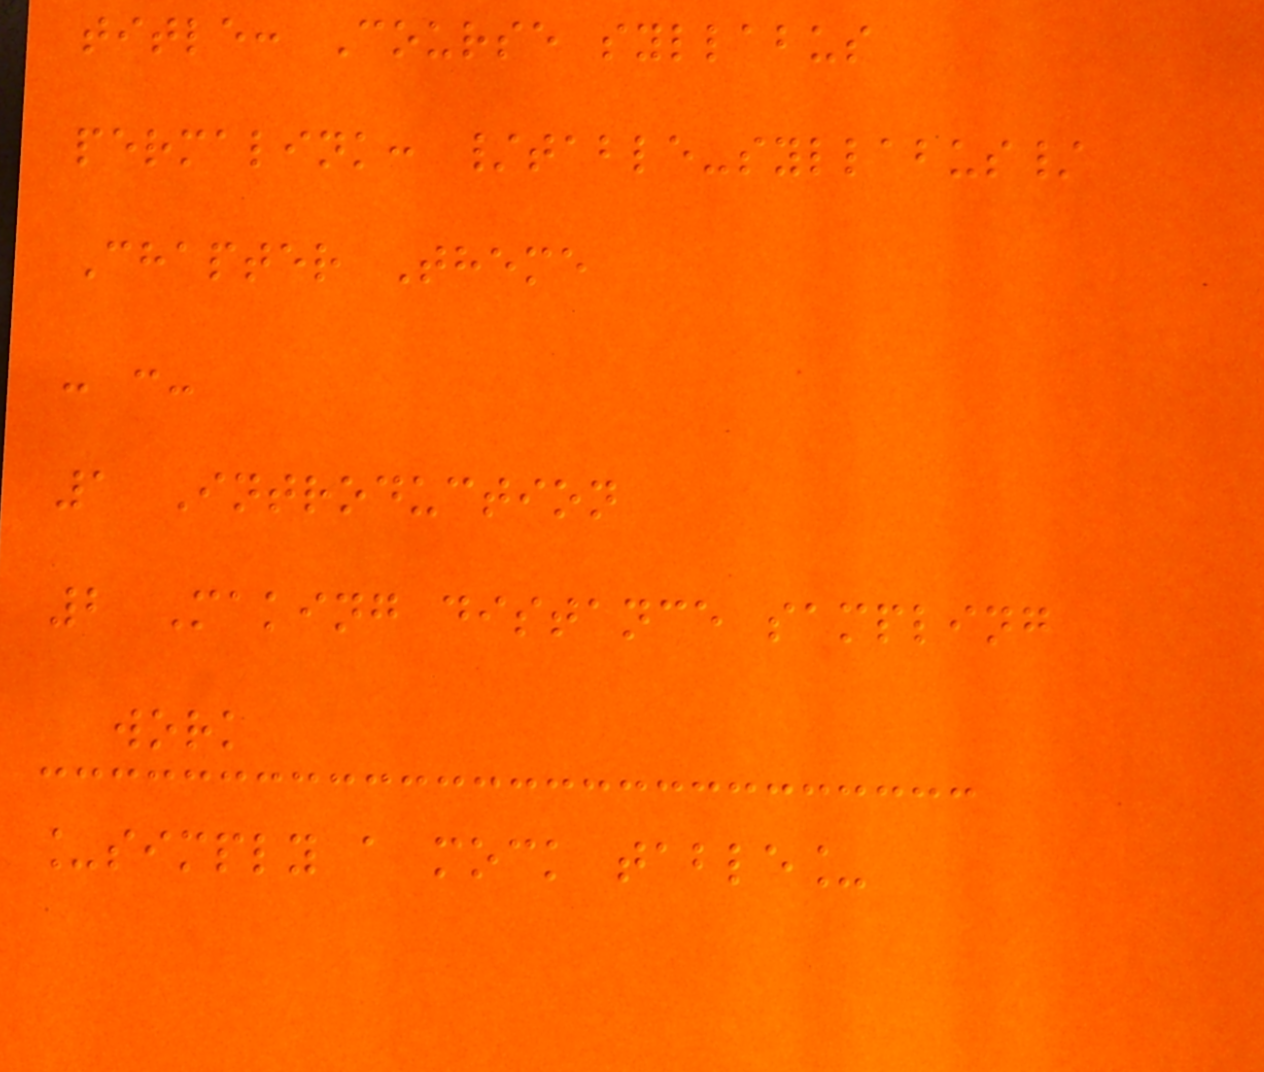title: Course syllabus
permalink: /table-syllabus/
Chapter Theme
- :-
1 Introduction
2 Making distance sampling
work
_simply a mock table_
